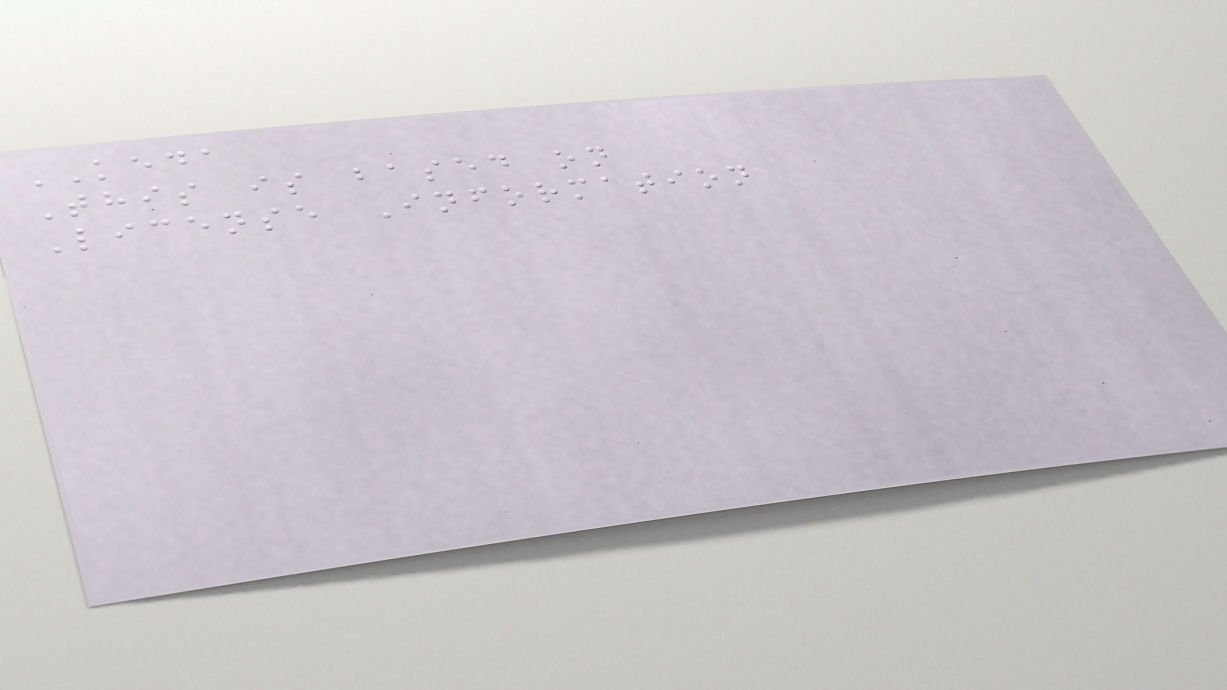KEDA
This is based on
License Information
